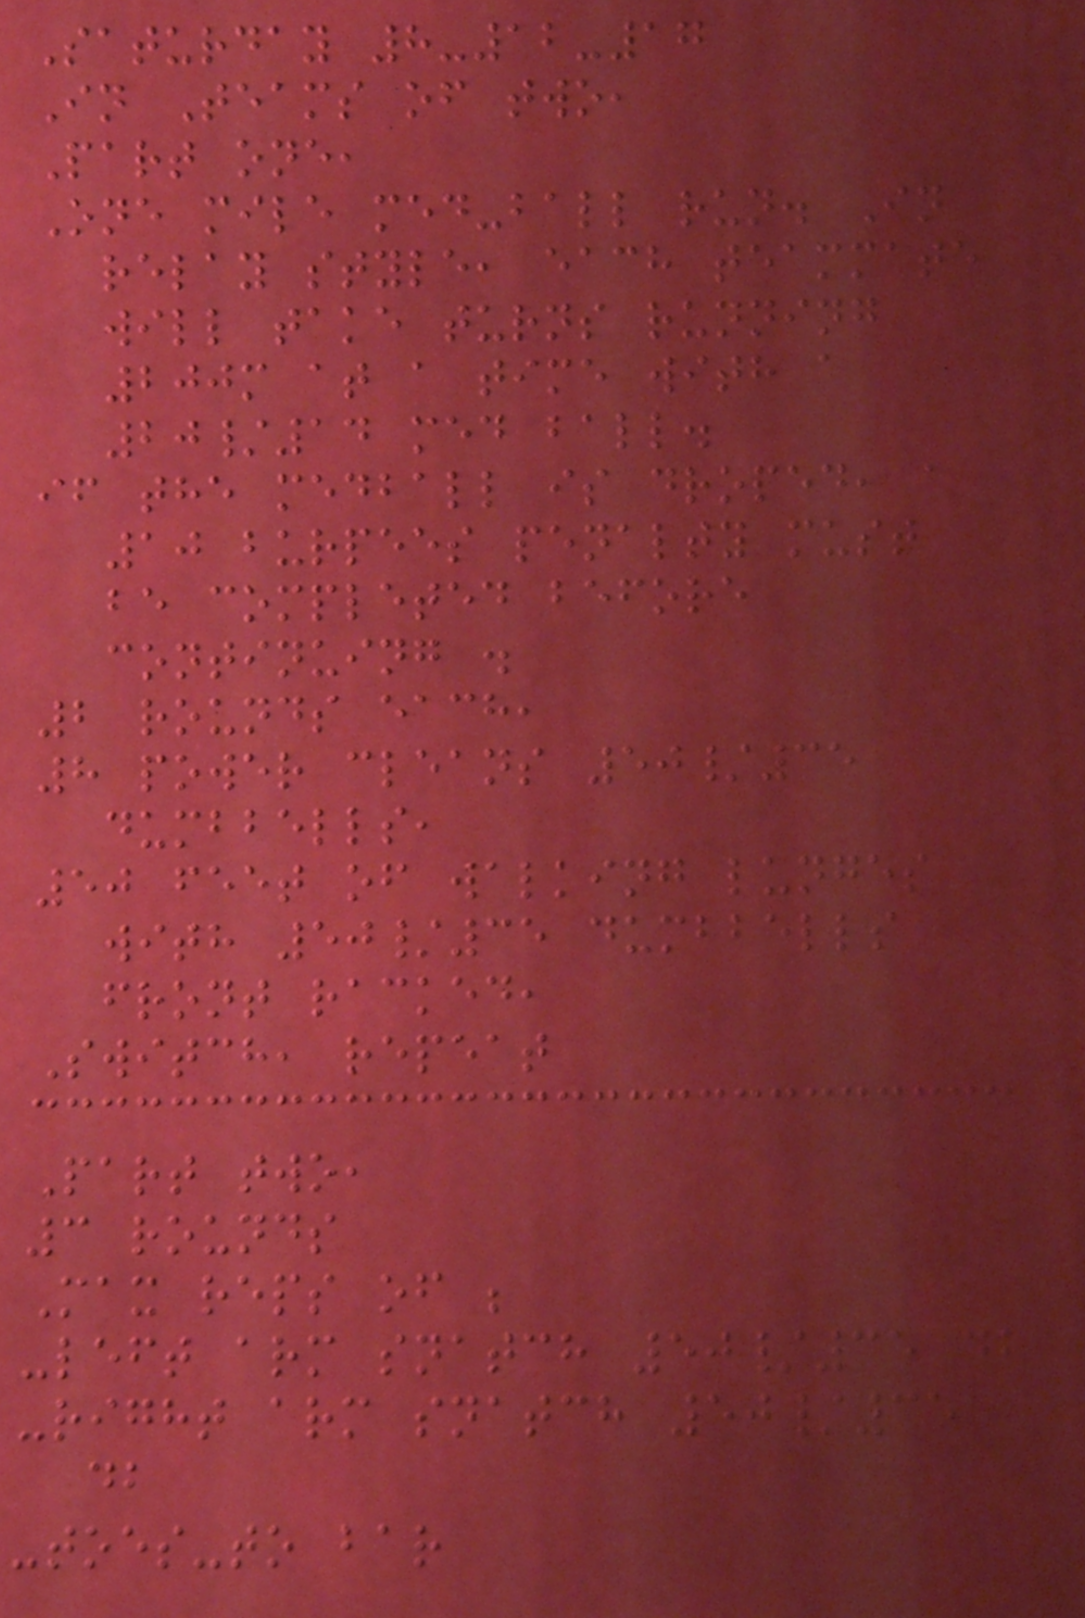Saturday 8-12-17
In Teams of two,
Part one,
One mile med-ball run. In
relay style, each teammate
will take turns running
200m at a time with a
20/14 med ball.
if the medball is droped, a
10 burpees penalty must
be completed before
continuing .
2 rounds each,
8 power cleans 50/35
dumbbells,
50 feet of walking lunges
with 50/35 dumbbells
front racked,
Switch, repeat
Part two,
3 rounds
Max reps of ;
-left arm snatch 50/35 db
-right arm snatch 50/35
db
-toes-to bar
